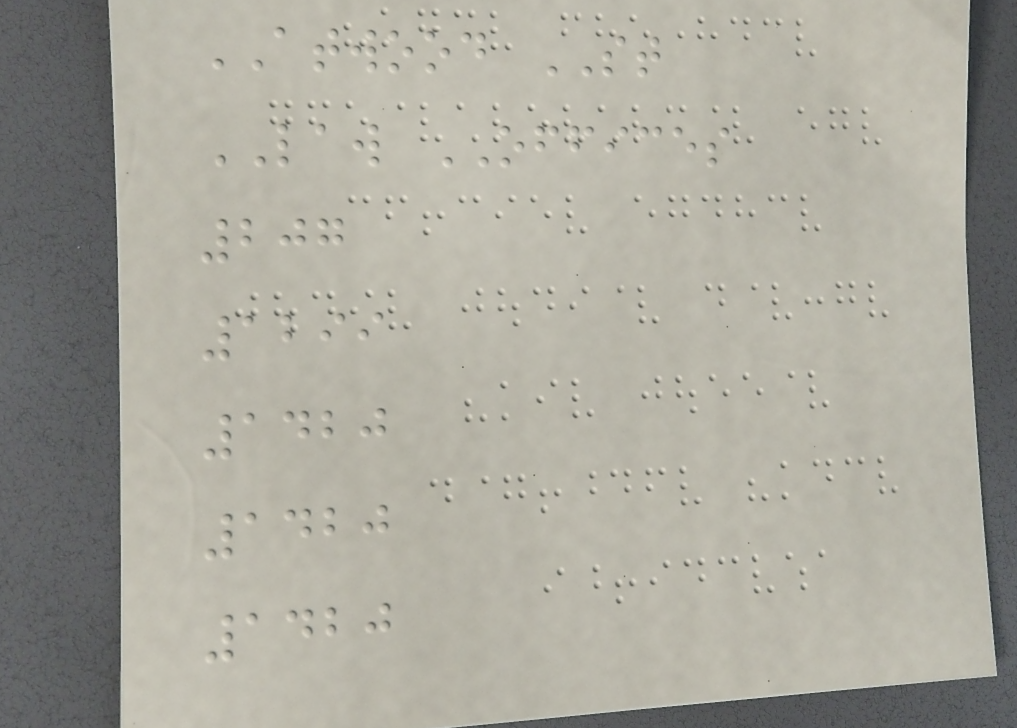ATWOOD ST
LAW OFFICES
207
1299
1420
1420
1420
